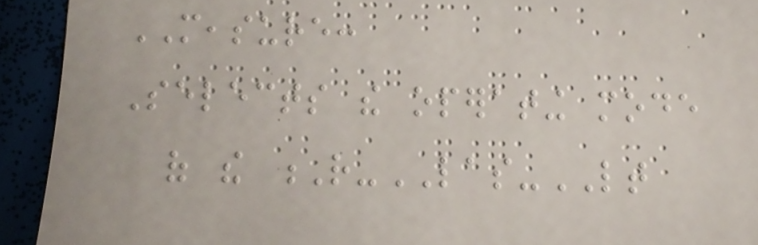MEASURE:
Selects the operating mode
of the R-LAS-LT
